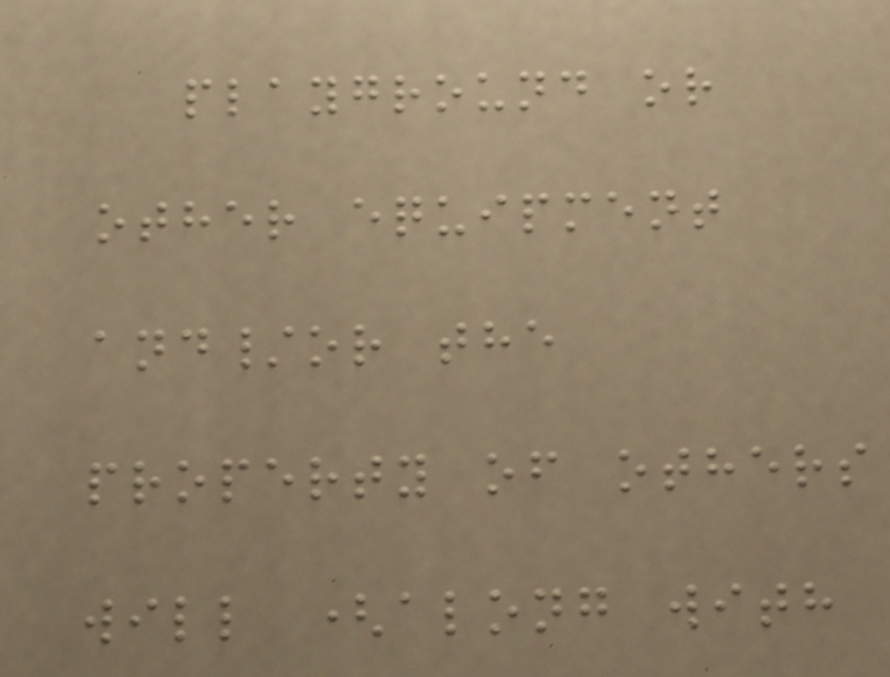playground or
other equipment
and/or the
property of others
will (along with
